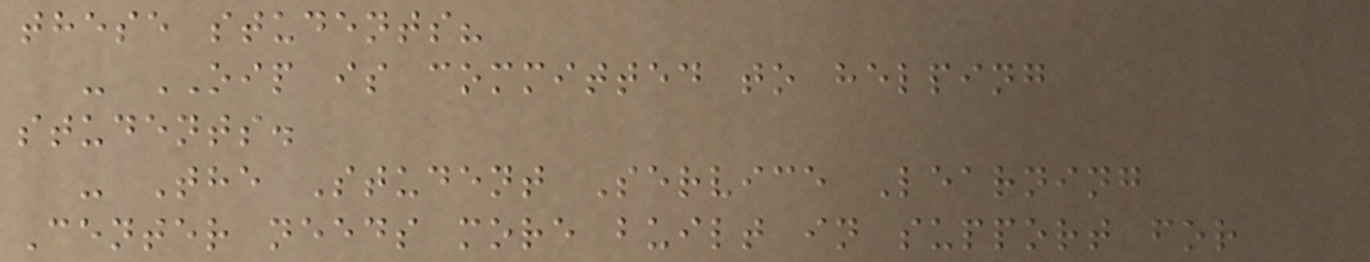these students?
- OIP is committed to helping
students.
- The Student Service Learning
Center needs more built in support for
